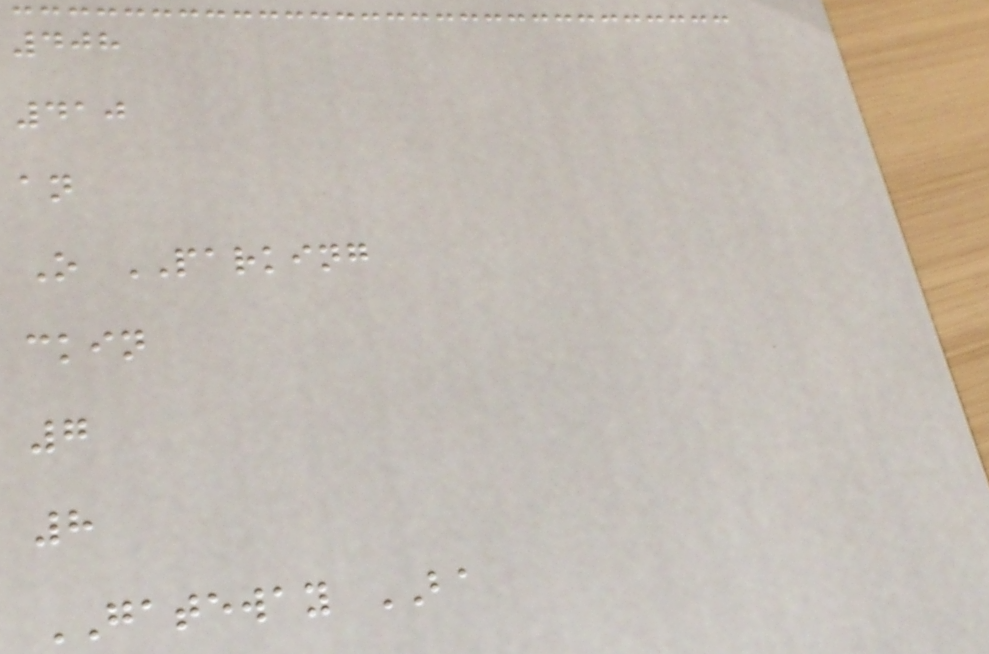408
410
an
O PARKING
ckin
7
8
GATEWAY BA
